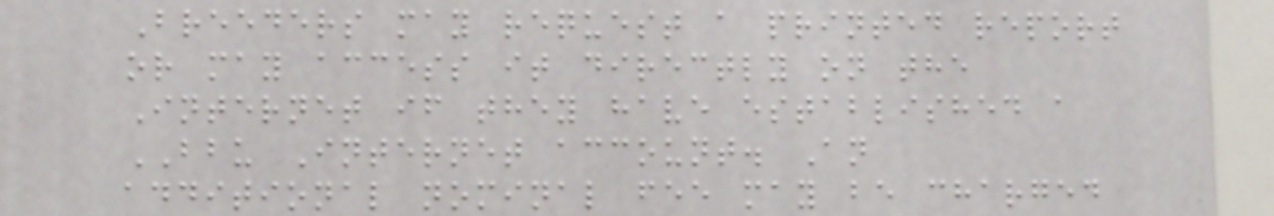Breeders may request a printed report
or may access it directly on the
Internet if they have established a
BBU Internet account. An
additional nominal fee may be charged
